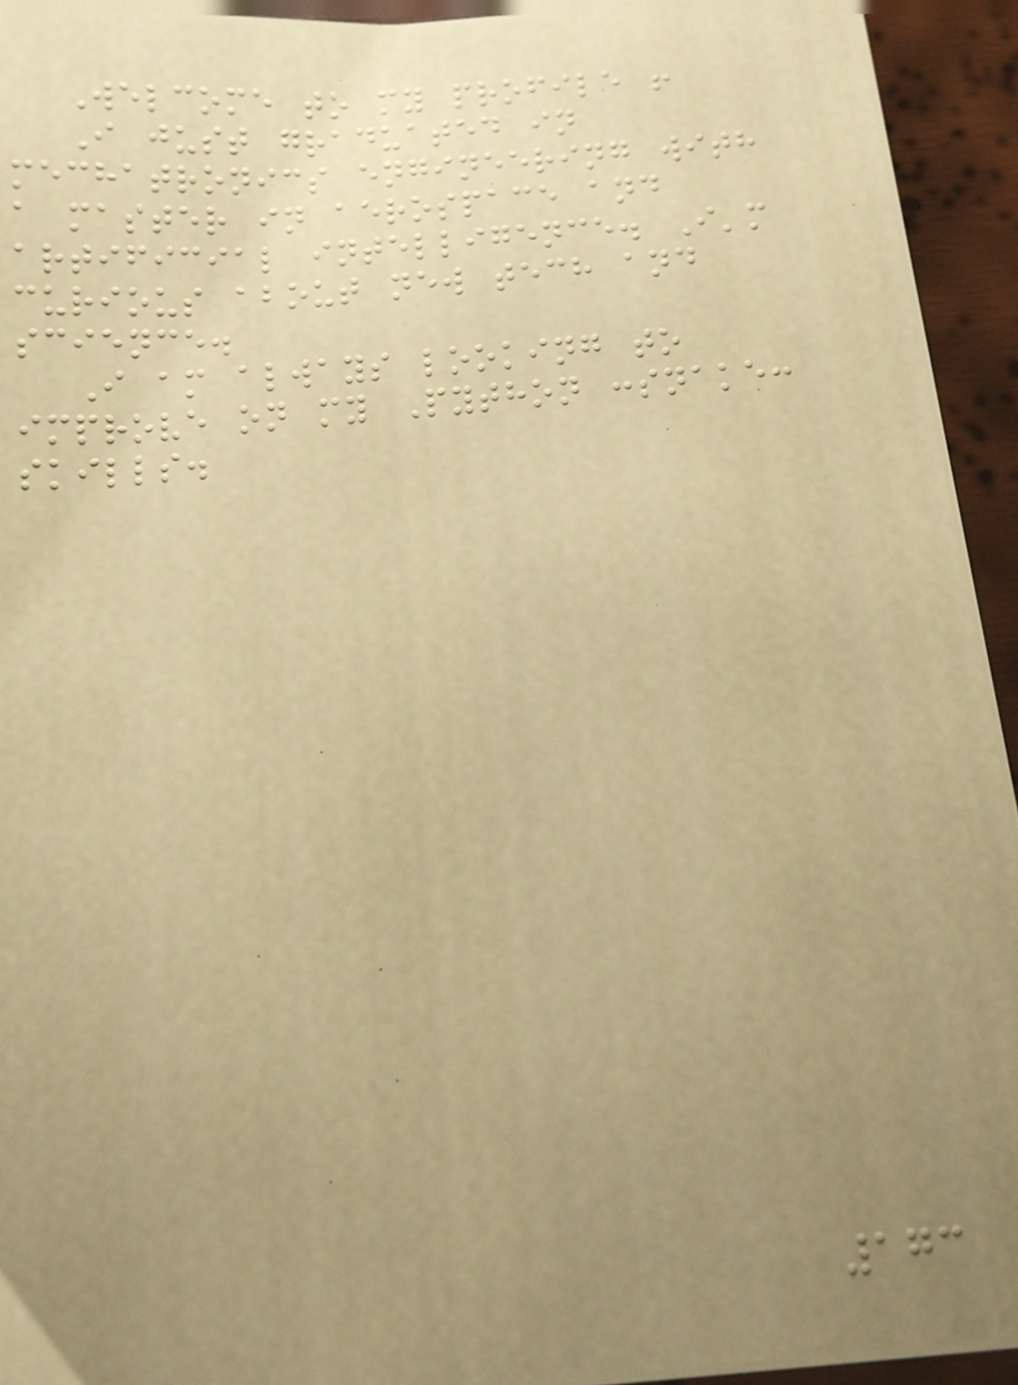Welcome to my profile !
I just graduated in
mechatronics engineering with
a master in aerospace and
artificial intelligence. I'm
curious about new tech and
science.
I am always looking to
improve on my Python :snake:
skills.
173
